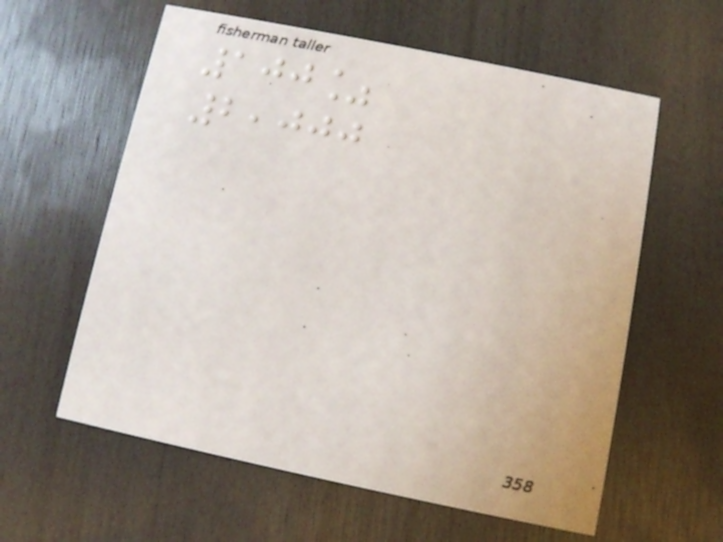100%
2,000
